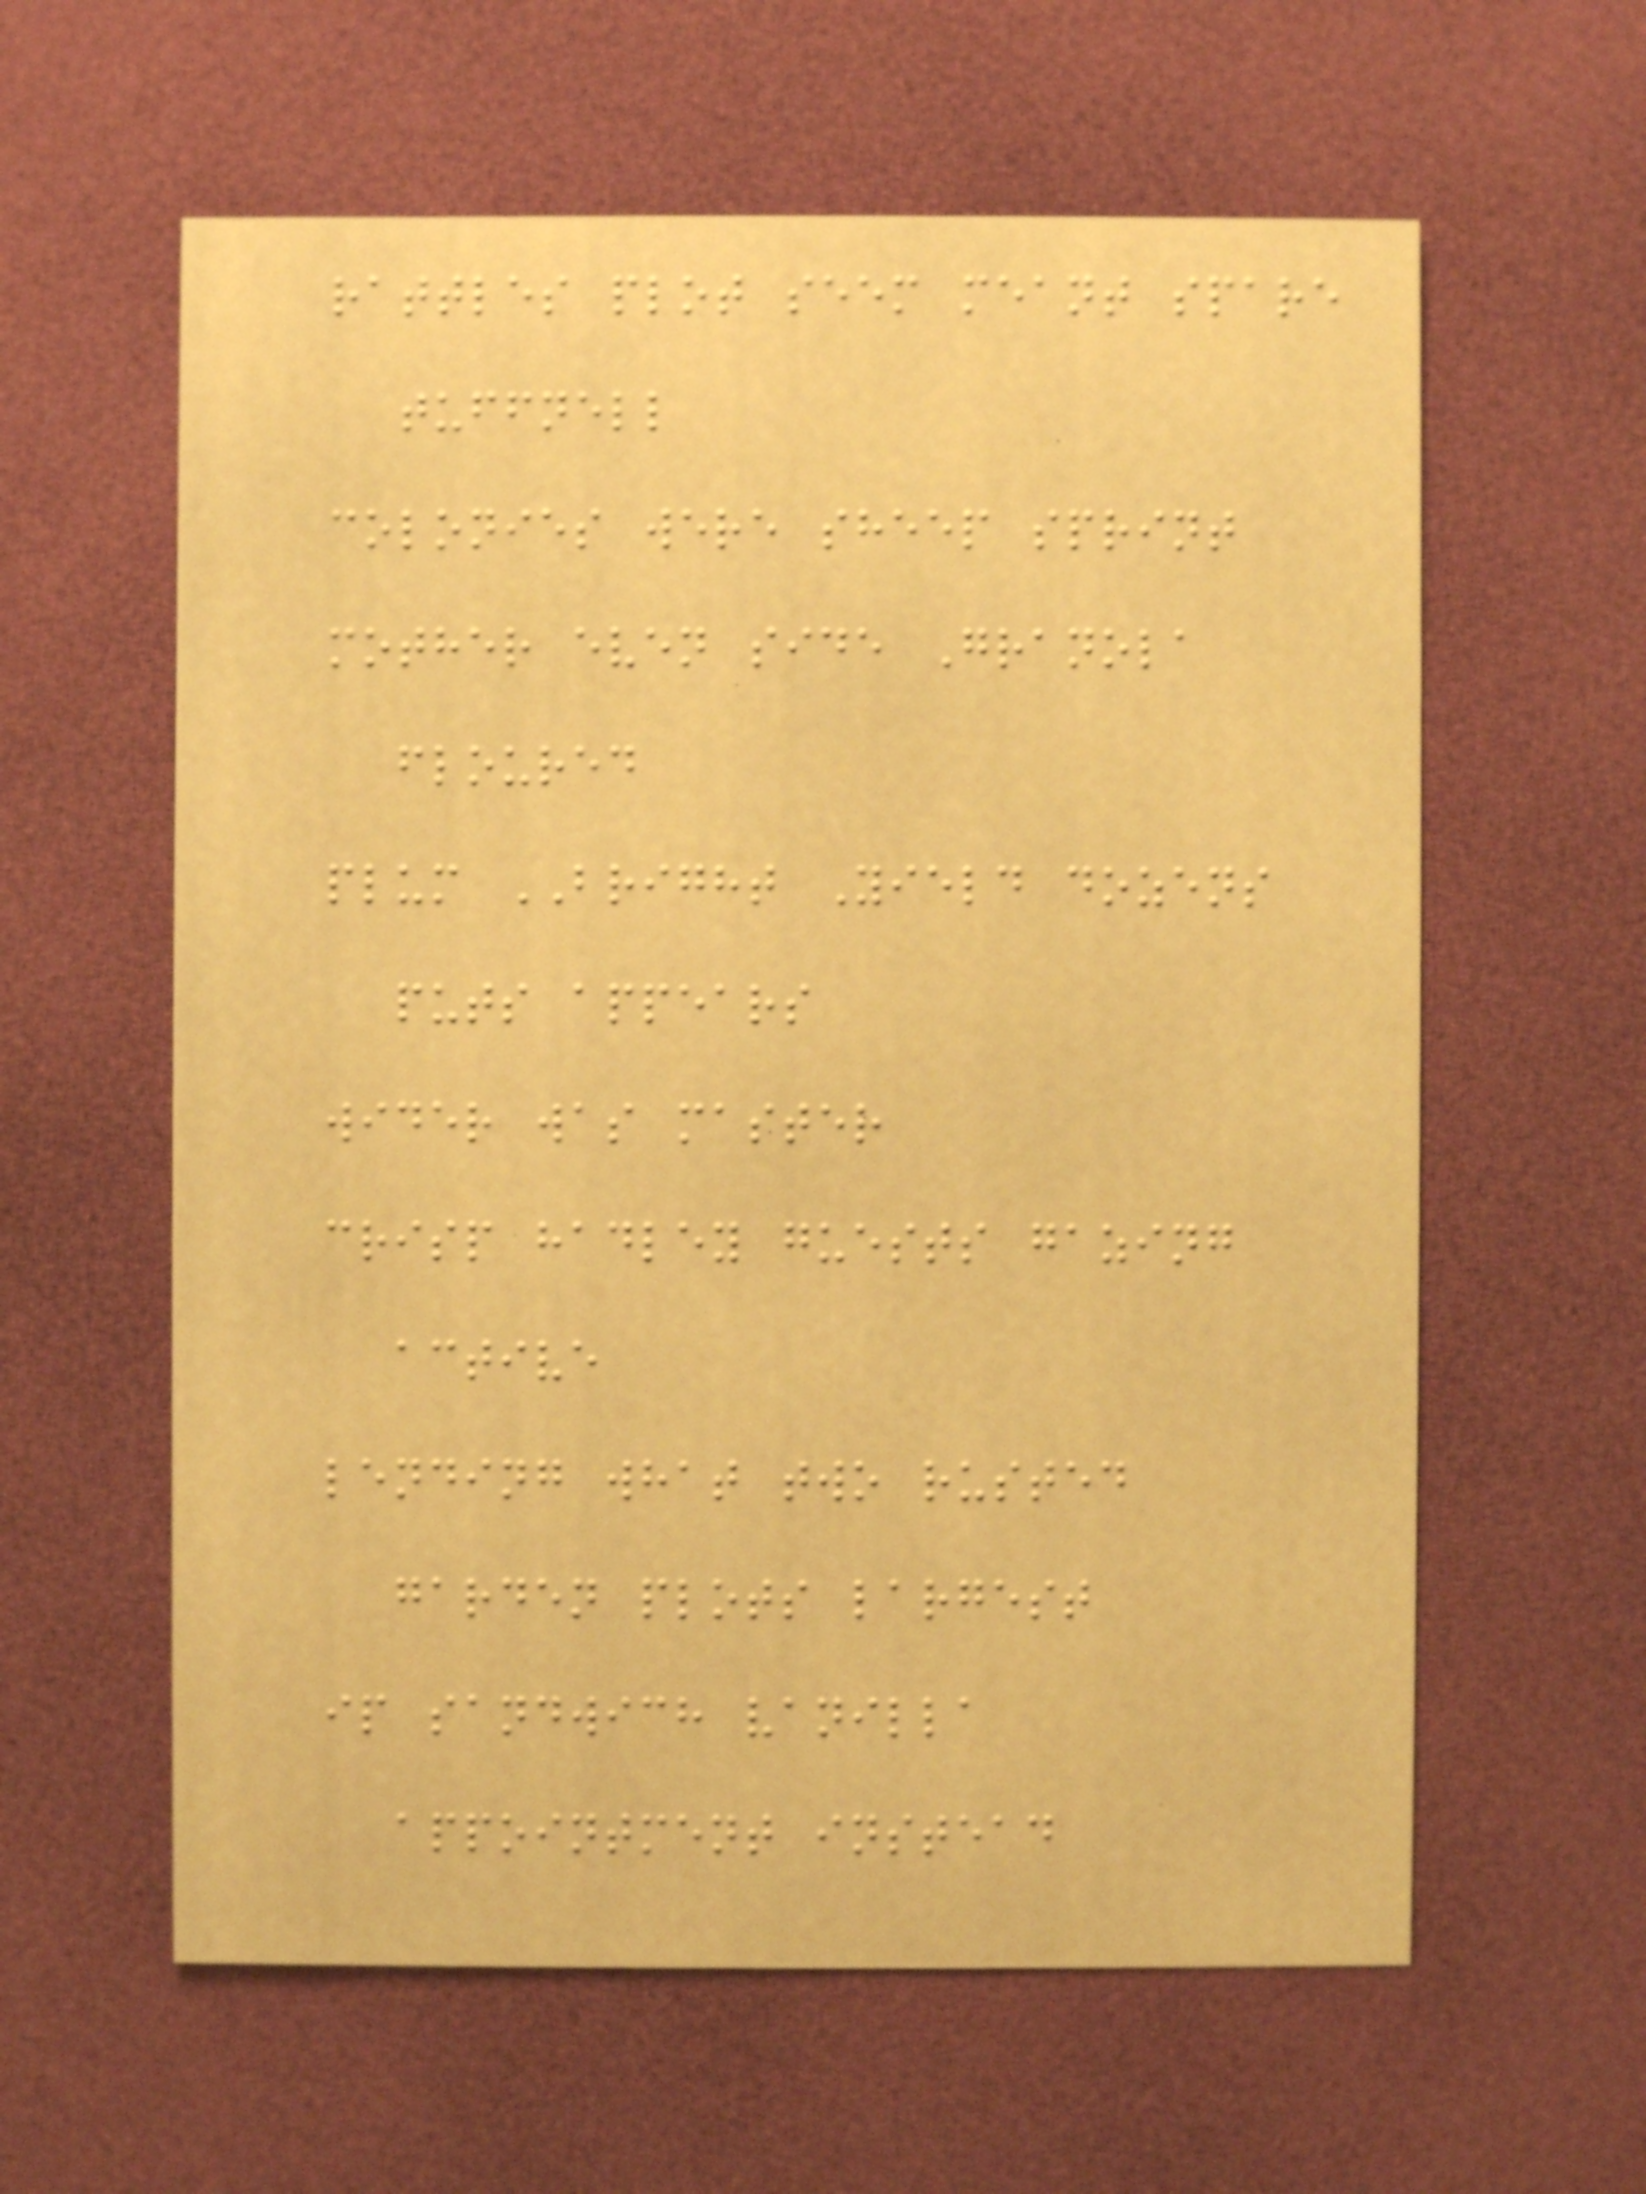rattles plot seem meant spare
tuffnell
colonies were sheep sprint
mother even side Granola
floured
plum BRIGHT Yield dozens
puts appears
wider was master
crisp hadley guests gazing
active
lending what two rusted
garden plots largest
ip sandwich vanilla
appointment instead
